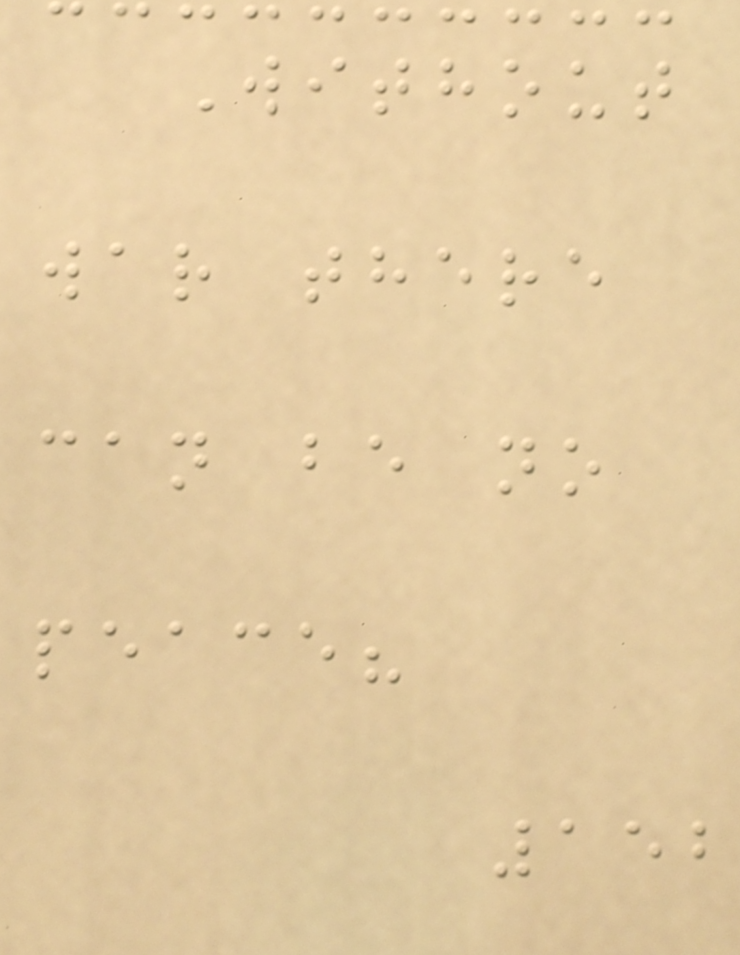Without
war there
can be no
peace?
152
